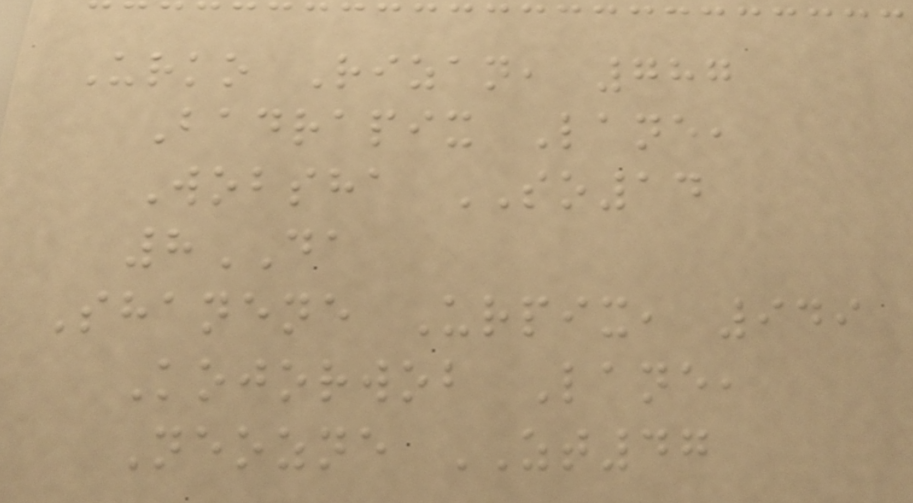Urko Rizan, 787
Badrapix Lane,
Wobsha SO14
8DA
Shanene Urpix, 949
Kojorwob Lane,
Neozne ZT47
